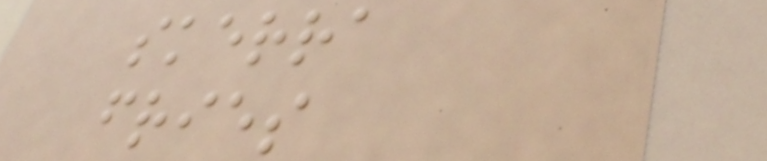skerra
fries
